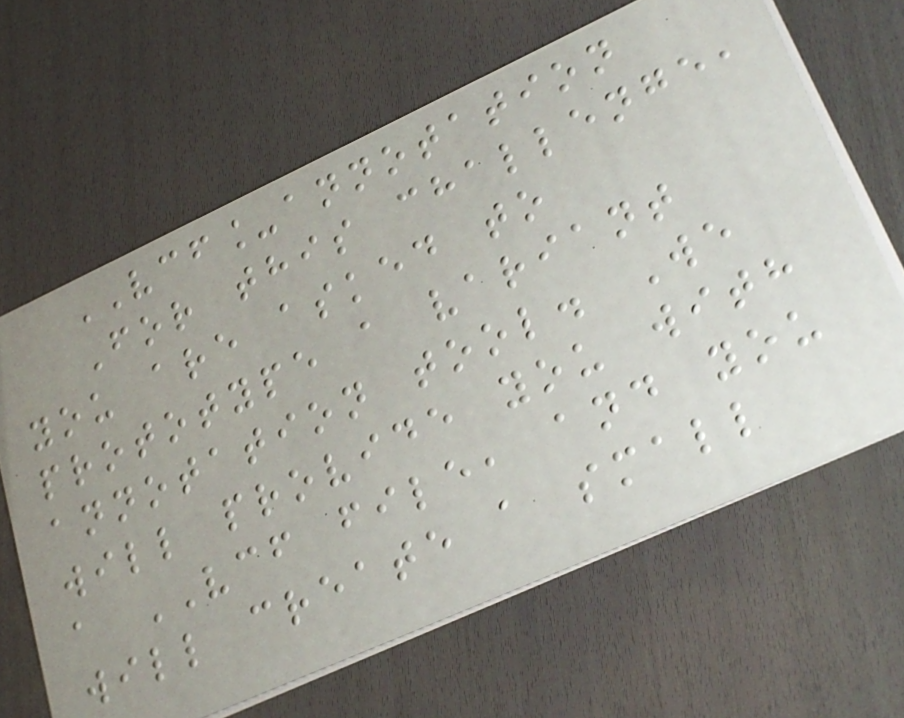VCF_annotation
For this challenge,
you are asked to
prototype a variant
annotation tool. We
will provide you with
a VCF file, and you
will create a small
